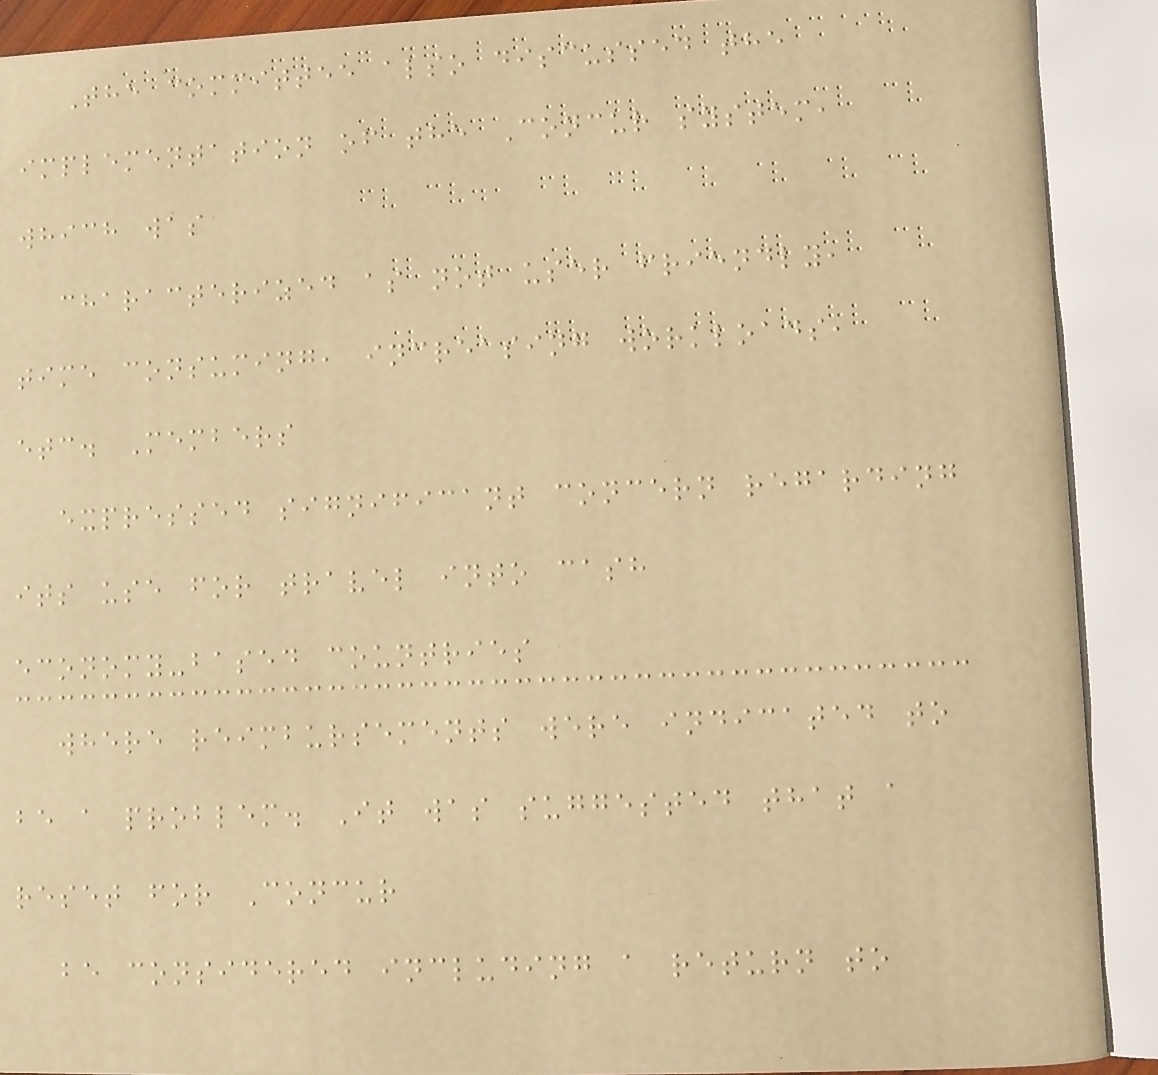The committee also discussed the
implementation of the Concur system,
which was
characterized as not user friendly,
time consuming, increasing workloads,
etc. Members
expressed significant concern regarding
its use for travel into cash
economy-based countries
where reimbursements were indicated to
be a problem. It was suggested that a
reset for Concur
be considered including a return to
